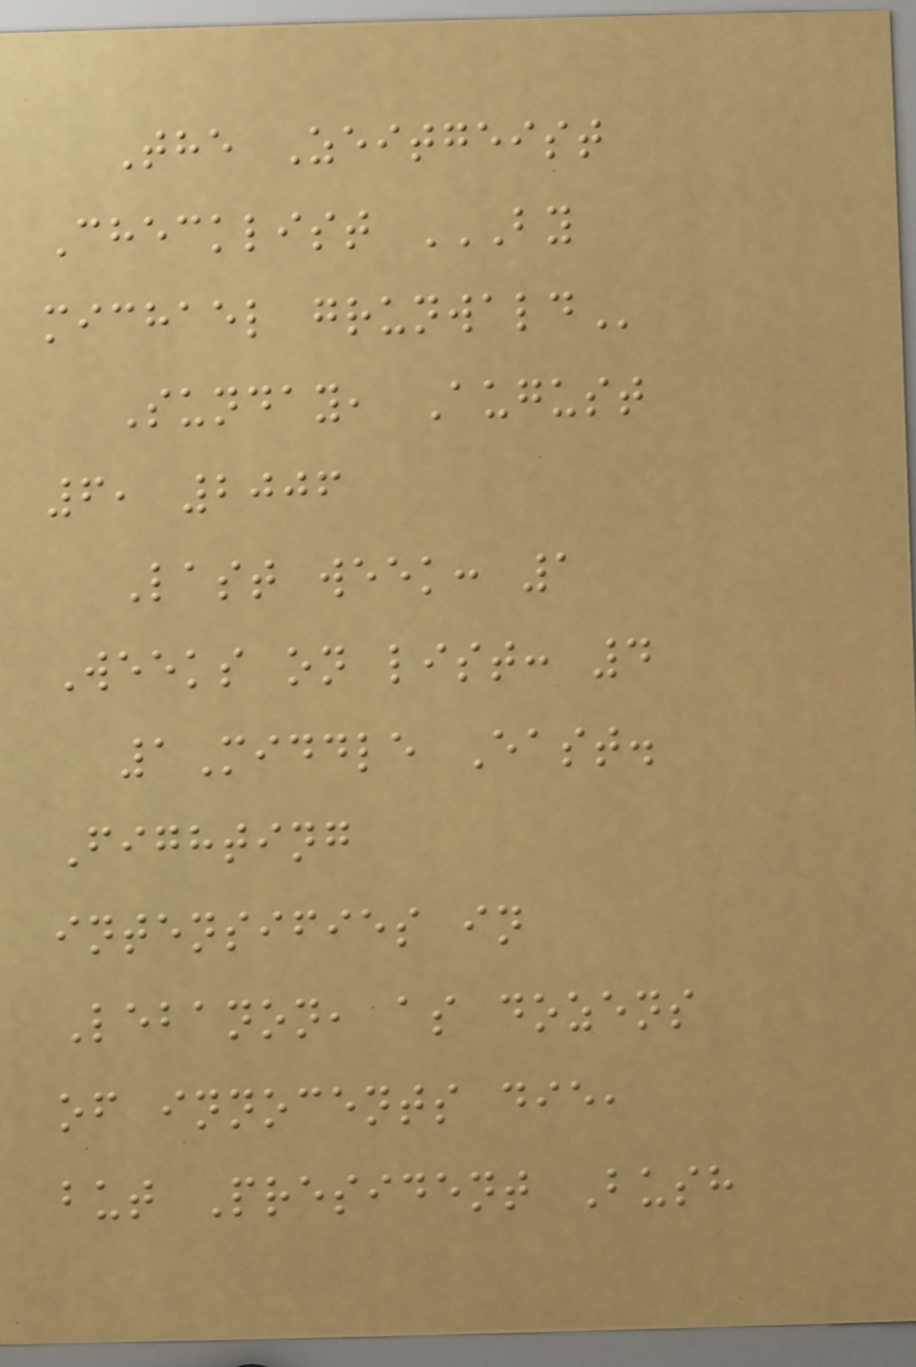The Zeitgeist
Checklist BY
MICHAEL GRUNWALD
Sunday, August
6, 2006
Last week: 1
Weeks on list: 4
1Middle East.
Fighting
intensifies in
Lebanon, as dozens
of innocents die,
but President Bush
